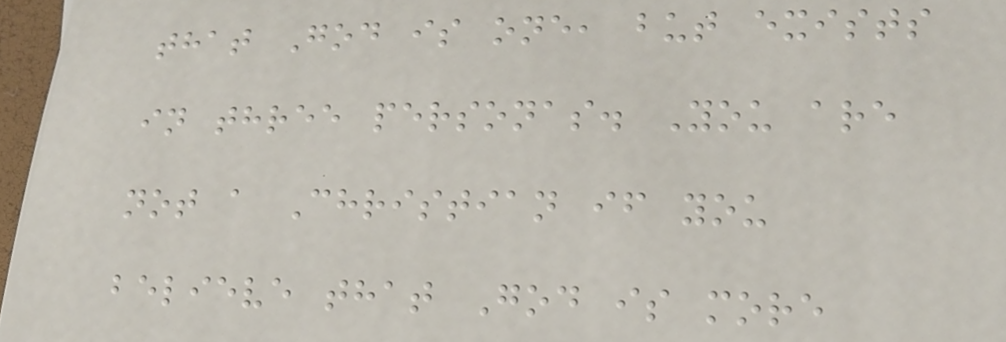that God is one, but exists
in three personas. You are
not a Christian if you
believe that God is more
